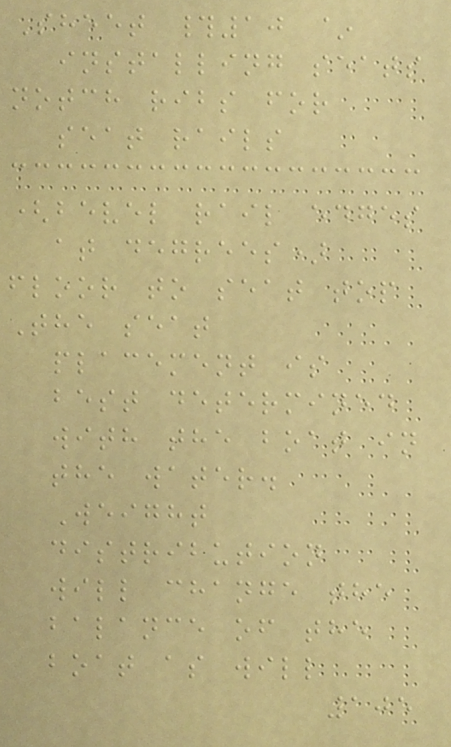Sheet #10 ~
installing seats
notch ribs for
seat rails
(bevel rail edges
at degrees)
floor to seat top
The seat
placement is
best determined
with the boat in
the water.
Weight
distribution
will change the
balance of the
boat as will
105
